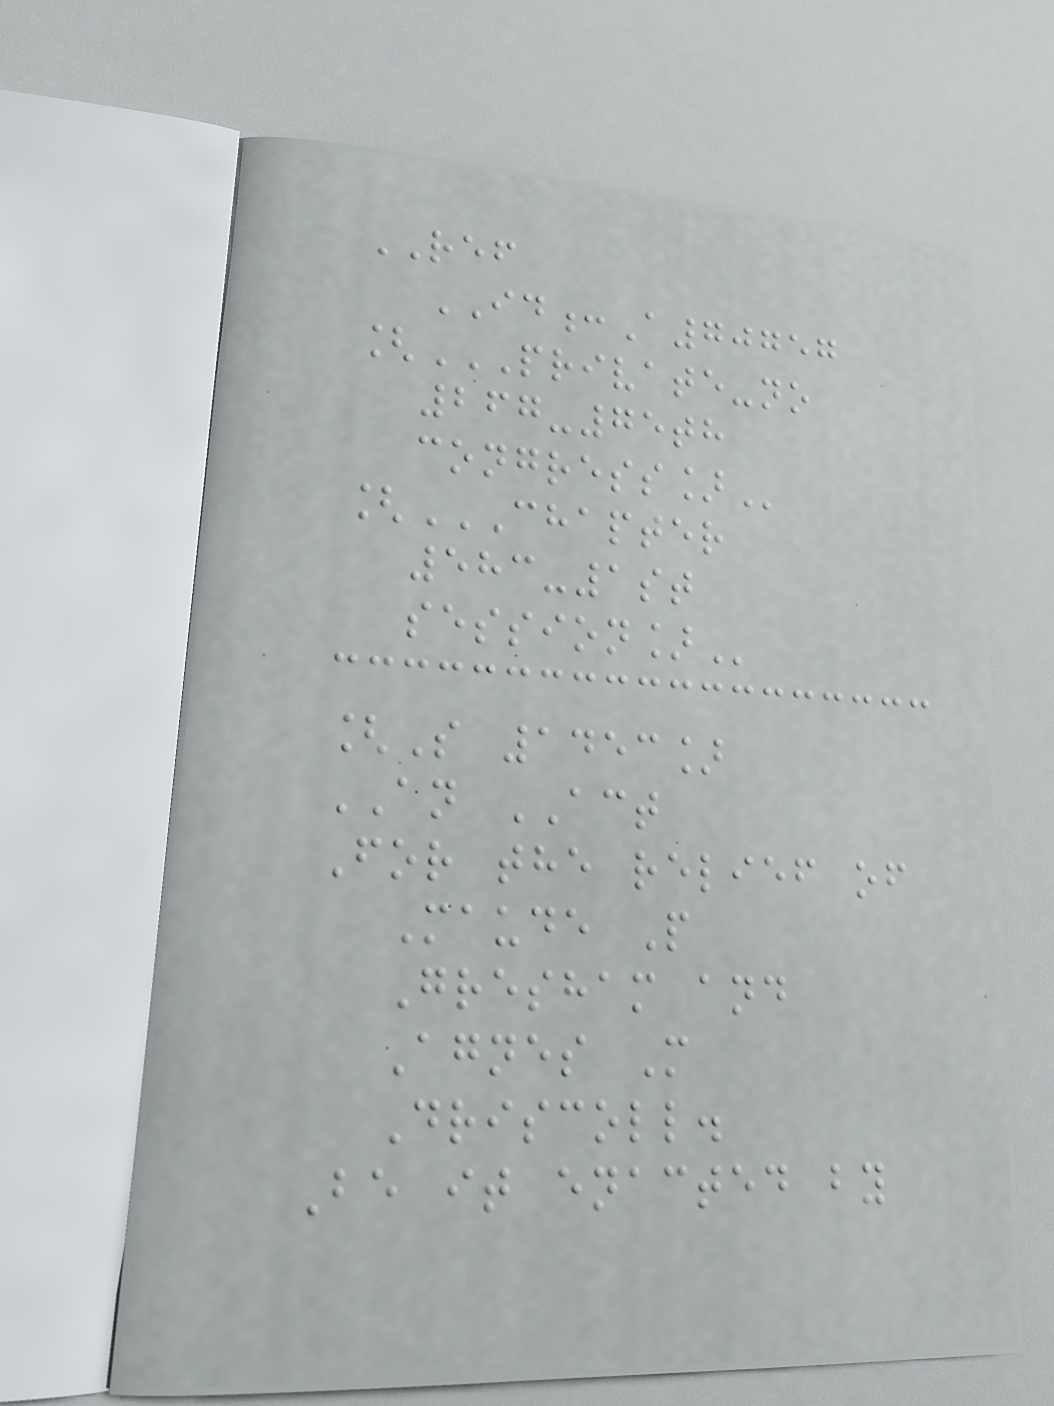REF
ID:A70757
[PRIVATE-NO
267-75TH
CONGRESS]
[CHAPTER
583-1ST
SESSION]
[S 1453]
AN ACT
For the relief of
Maude P
Gresham and
Agnes M
Driscoll.
Be it enacted by
